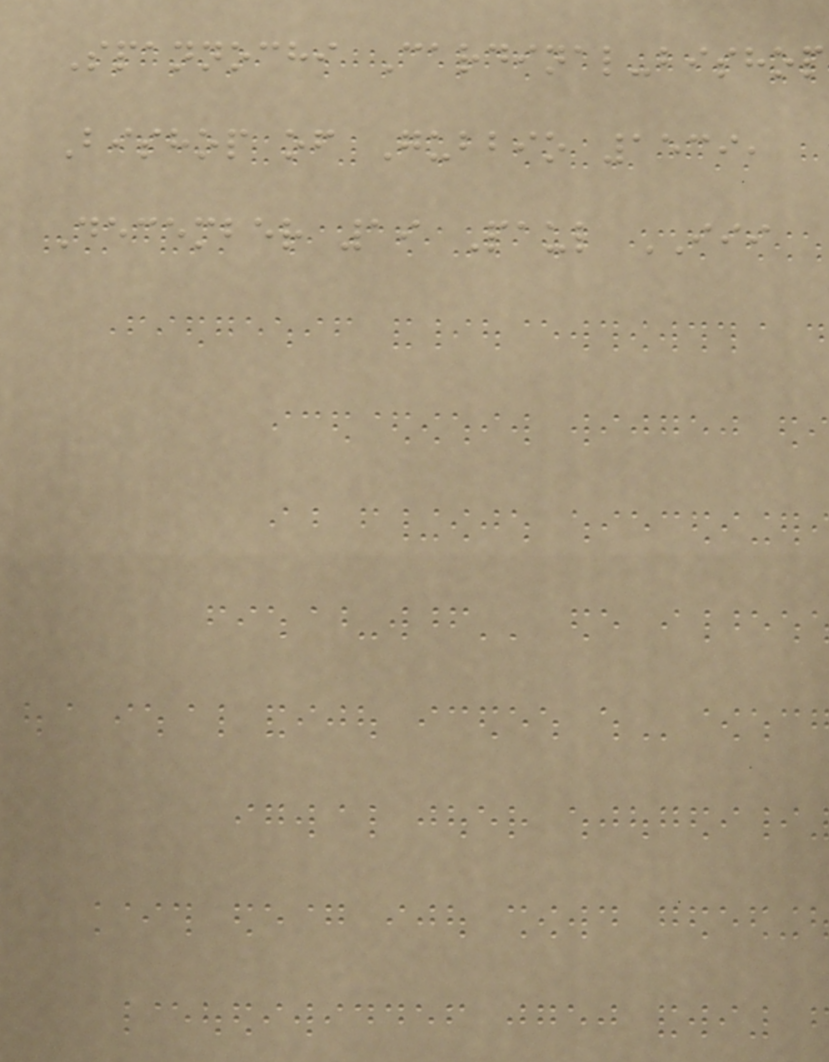Spannochi Cardinal-bishop
Bishop of Gubbio 1539,
December 19 Paul III
